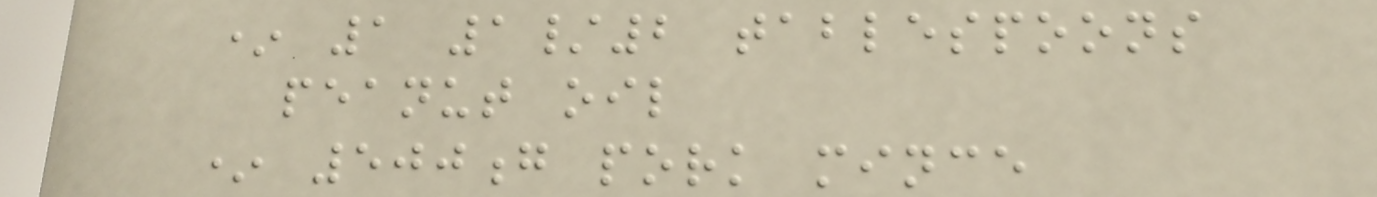* 1 1/2 tablespoons
peanut oil
* 500g pork mince
